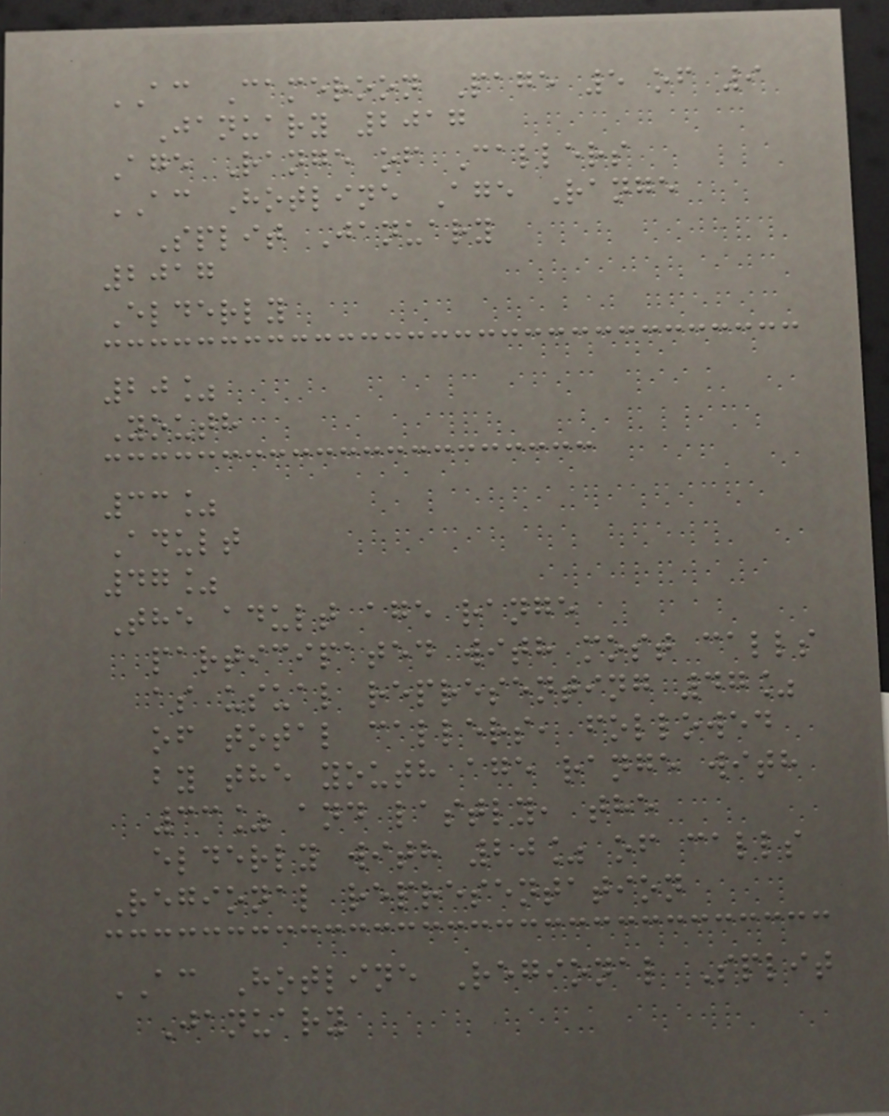AC Cameroon Page 5 of 9
January 2017
Age Range of Callers
AC Hotline Age Range
Split January
2017
Elderly
20%
Youth
33%
Adult
47%
The adult age range
participated with most calls
as usual representing 47%
of total callers, followed
by the youth age range with
33% and lastly, the
elderly with 20% of calls
Regional representation
AC Hotline Regional Split
January
